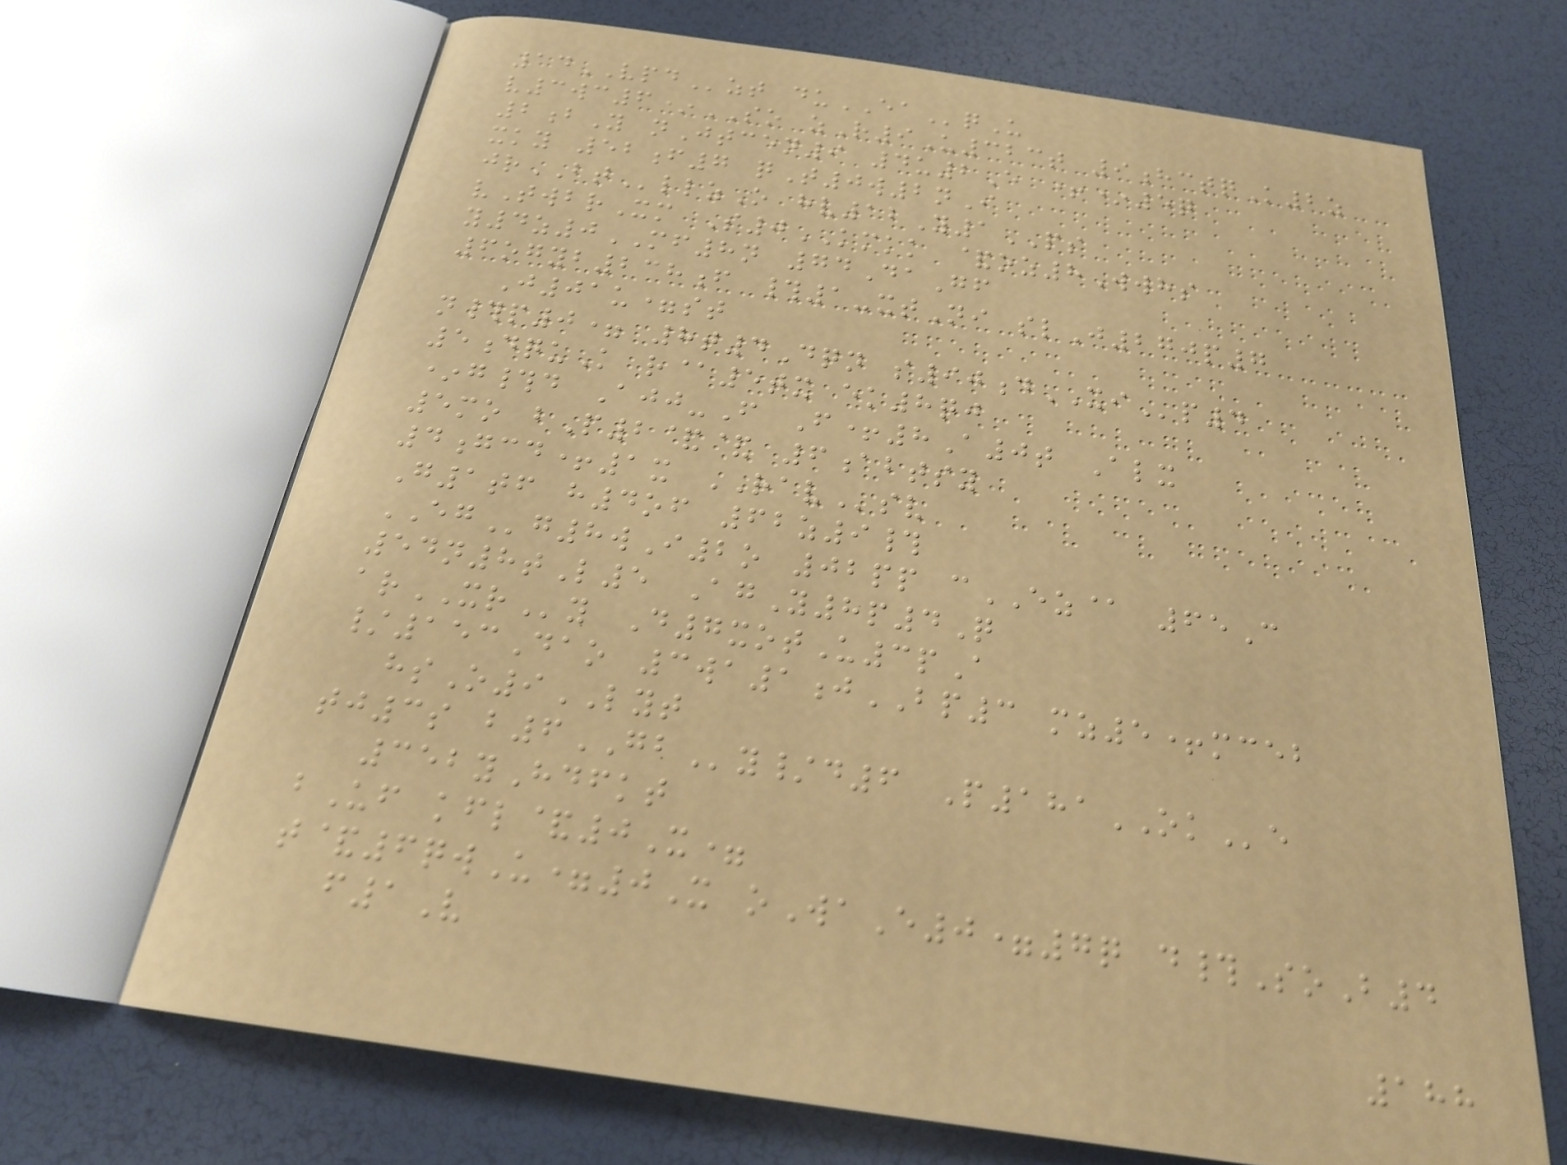14VPDzt duEAqU
v3wc6*SO zR9U323t 9hctqK2z
2bY nJtcen9 4u2E +*5q
xky 52f7 qT0w2nI
jrBTllzO hv12Y1PS
vTwbrXm S0KMKK &oz8Wwhs
y4z0MF8n 74DaGf
6ogyb238f #1-xtNi slJ270p7
J01u=st
n#p0= 8t4Dqn s90dXIp4
5dquK r@5tx ek8qj
*g#d Ajj-F F+8A0t Alx
5mo bP2&& 6abtsy
4gcd+1x RAVsv
G1tf h4of 62z9#
EGg8wI2o 02pp cEZ@ 65C
54n8tL5 AgY8p4Q
arXRy D7xotU3pA
/153Dao 3wa1jBP3 mz5+mceb
hsO9LYT
tj3s b6GBy/d6 P181OKe
352yHdfkt
bUf kfl&0X=
t&6qwU=0X oWaE0=7q d#SoB4
f1V
188
